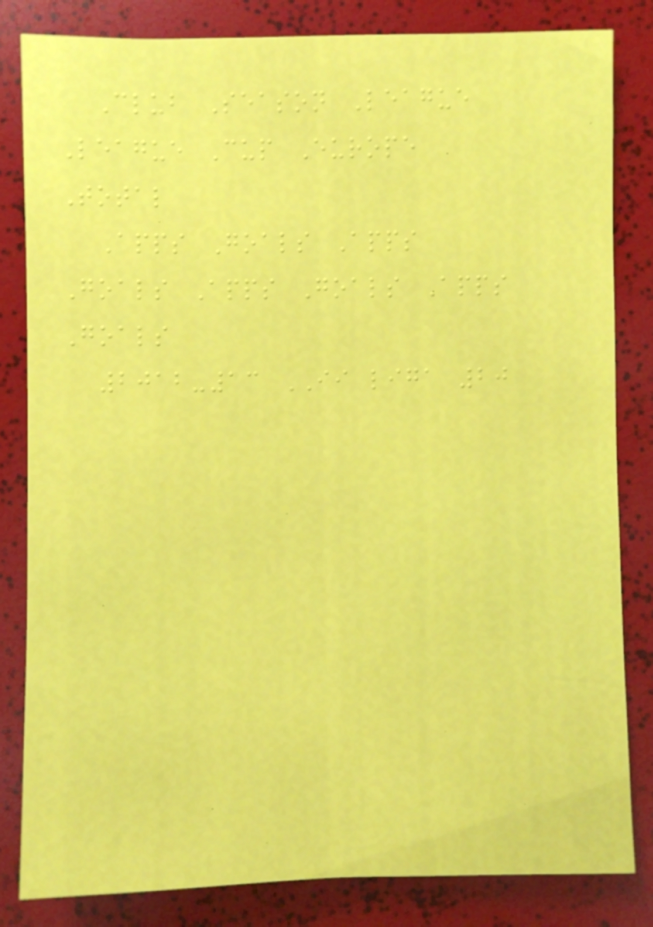Club Season League
League Cup Europe
Total
Apps Goals Apps
Goals Apps Goals Apps
Goals
2012-13 II liga 20
